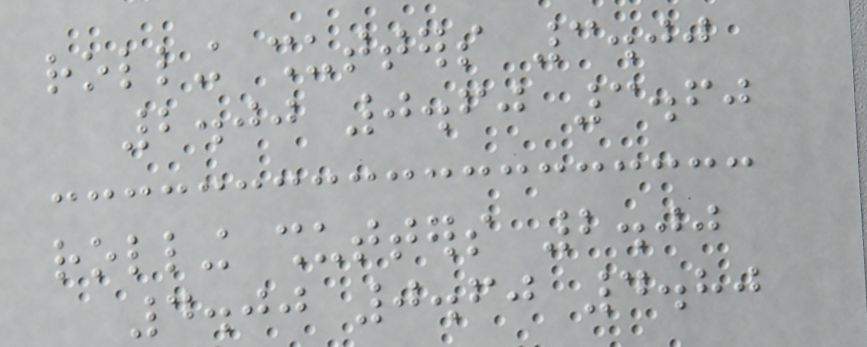rolling shutters 3.00
2.00 0.60 3.60
rolling shutters 2.00
4.00 0.60 4.80
